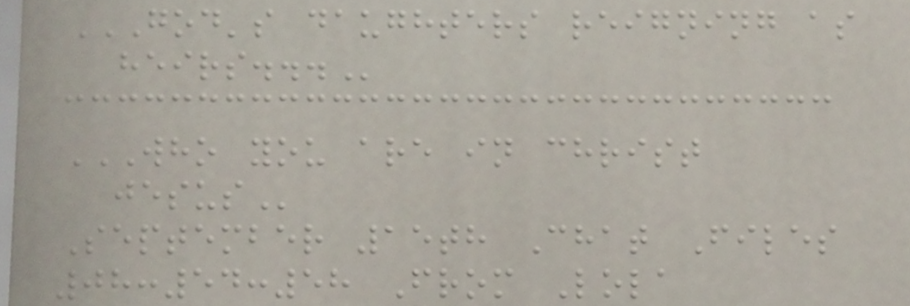GOD'S DAUGHTERS REIGNING AS
HEIRS...
WHO YOU ARE IN CHRIST
JESUS
September 15th Chat Files
08:54:58 From Lola
